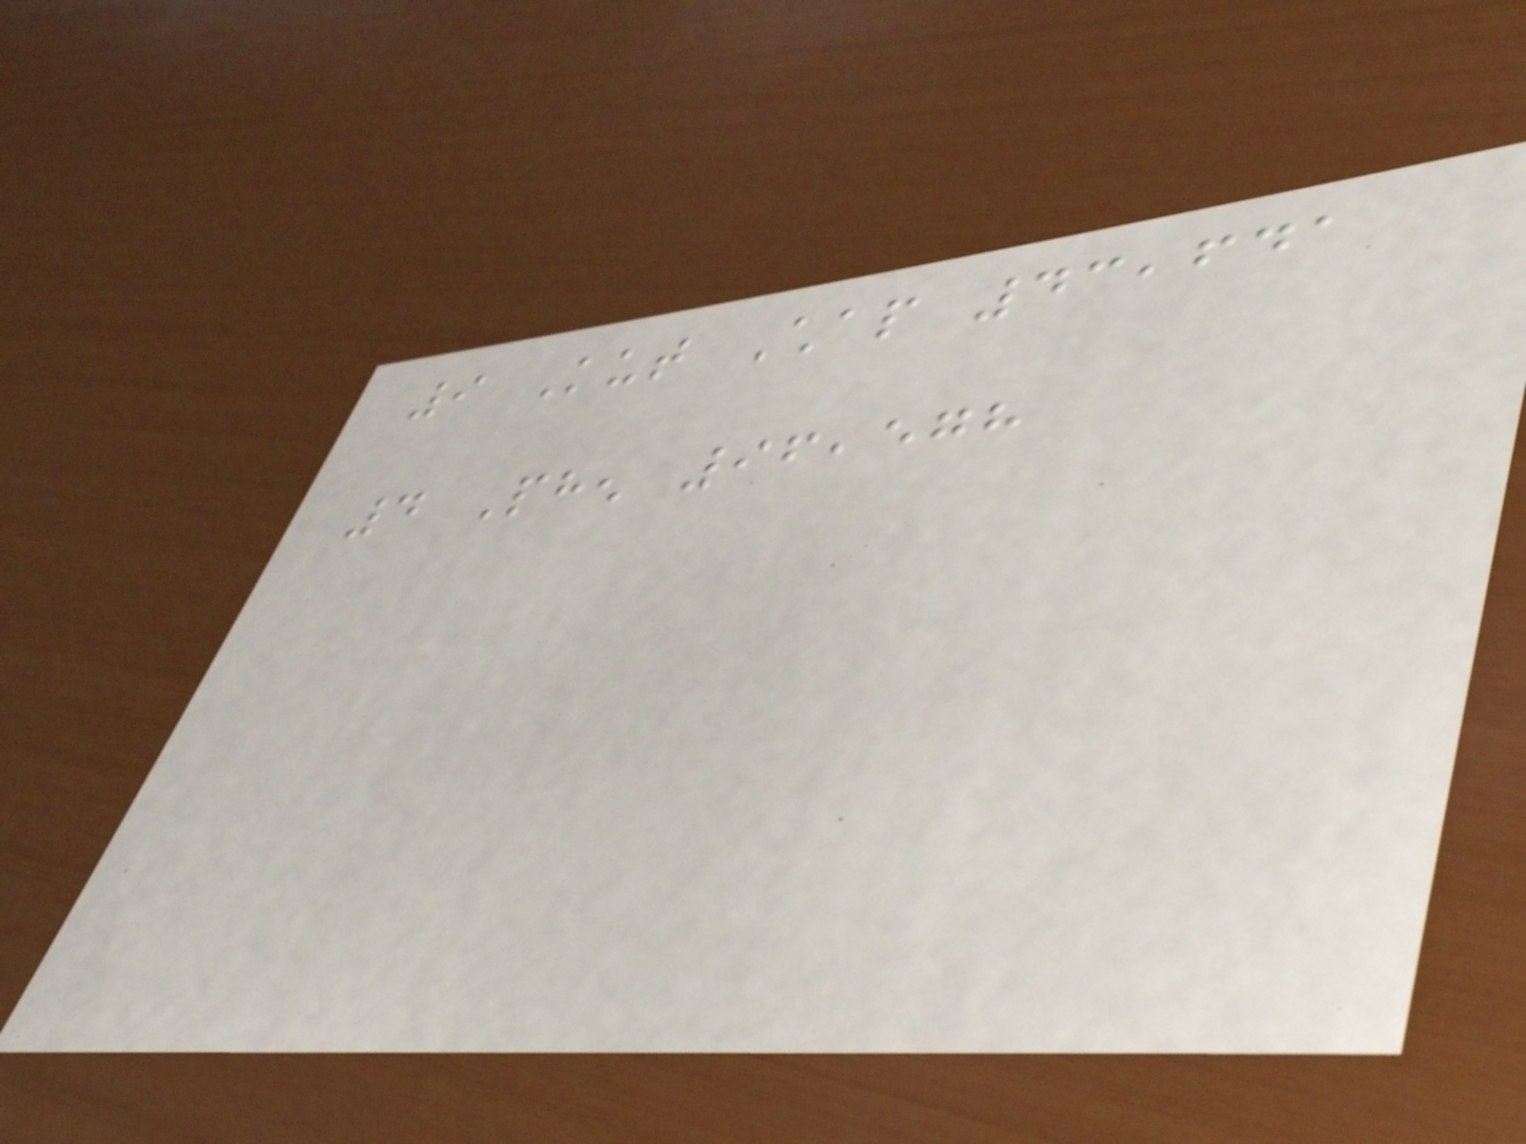9 Kut Chap 43,641
4 Phen 96,578
